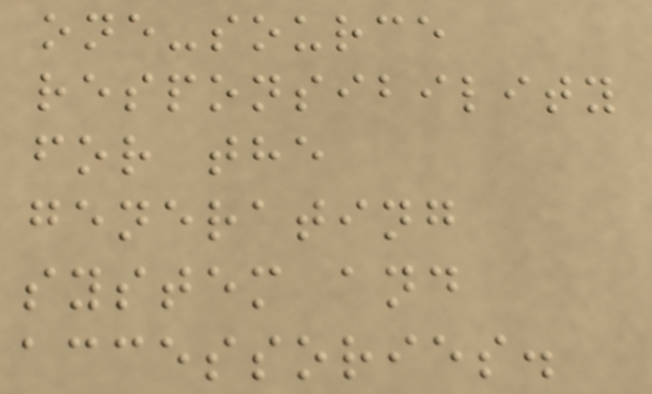one-source
responsibility
for the
generating
system and
accessories.
